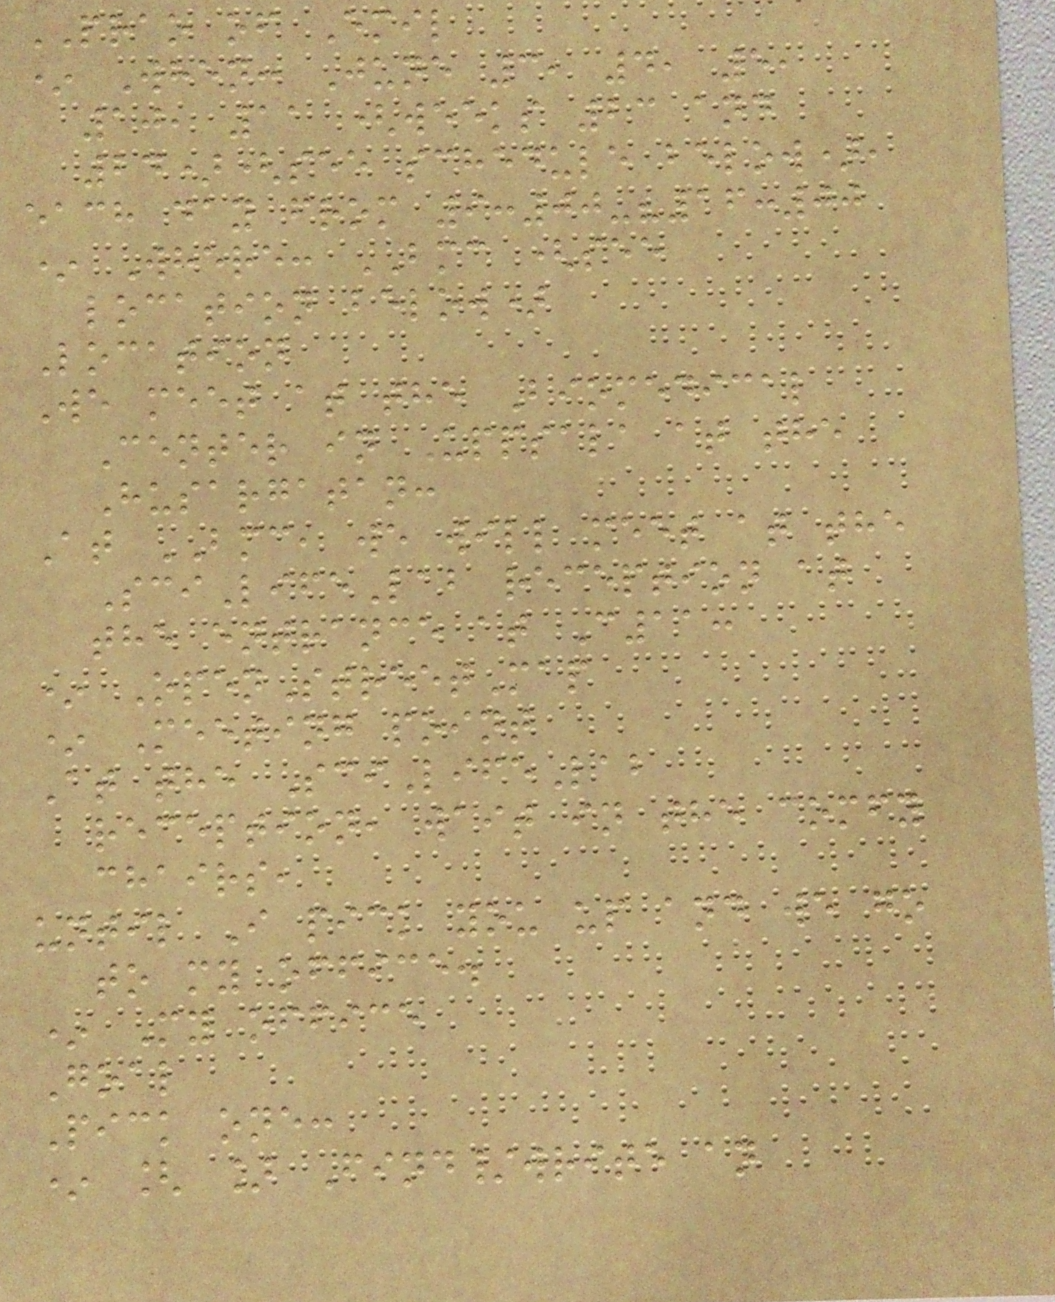PRAO of Emil
* When: June 3, 4, 5,
10, 11 (weeks 23 and
24)(see schedule below),
each day from 9:00-?16:00
* Where: BMC (see
location below)
Location
We meet at the Biomedical
Center in Uppsala at the
Husargatan:
At BMC, we will meet at the
SciLifeLab reception at
the entrance at C11:
* OpenStreetMap
* Meeting point
At the SciLifeLab
reception, wait in the comfy
chairs,
until I pick you up and we go
to my office.
* My office
Goal
Pick one:
* [ ] Find/write an
